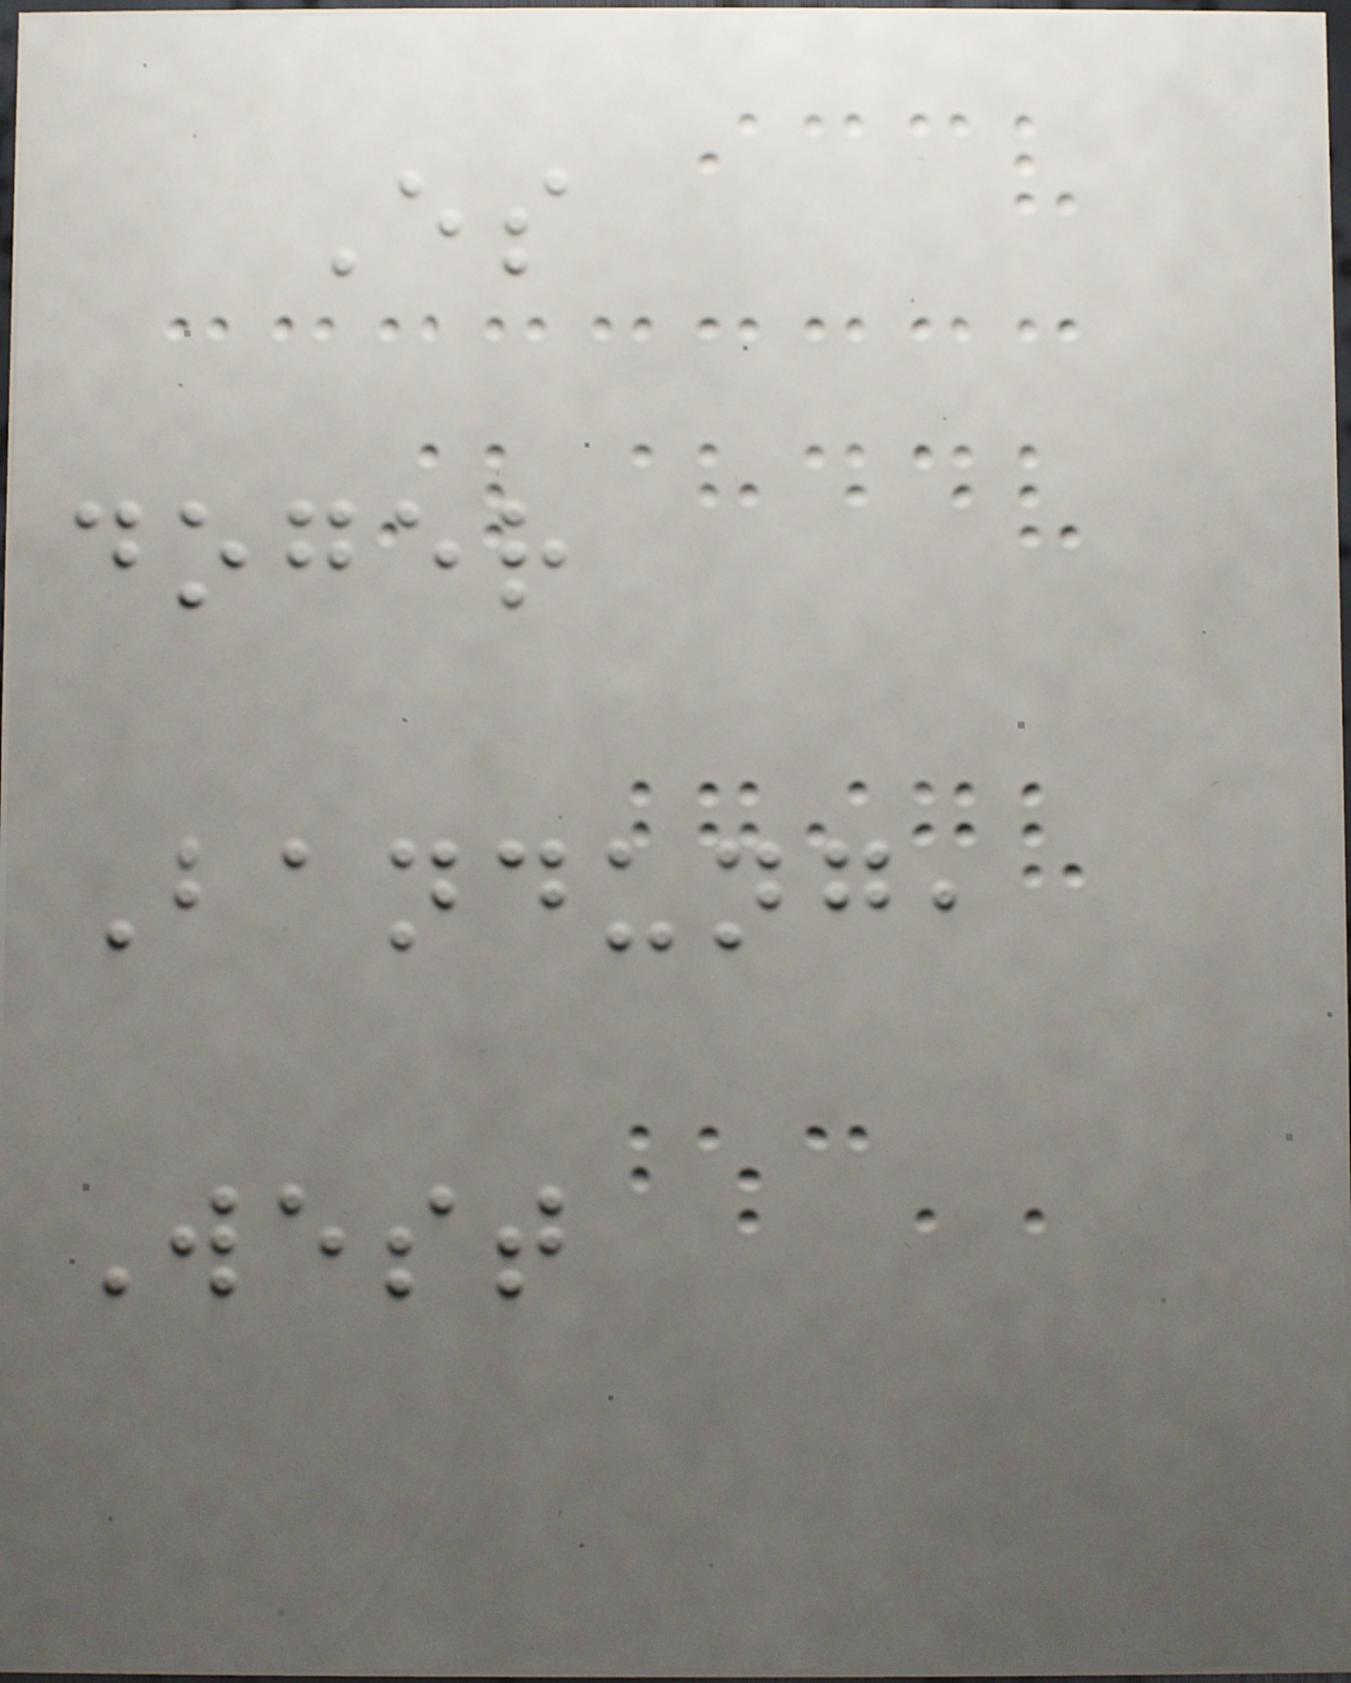Es
doger
Bandung,
West
